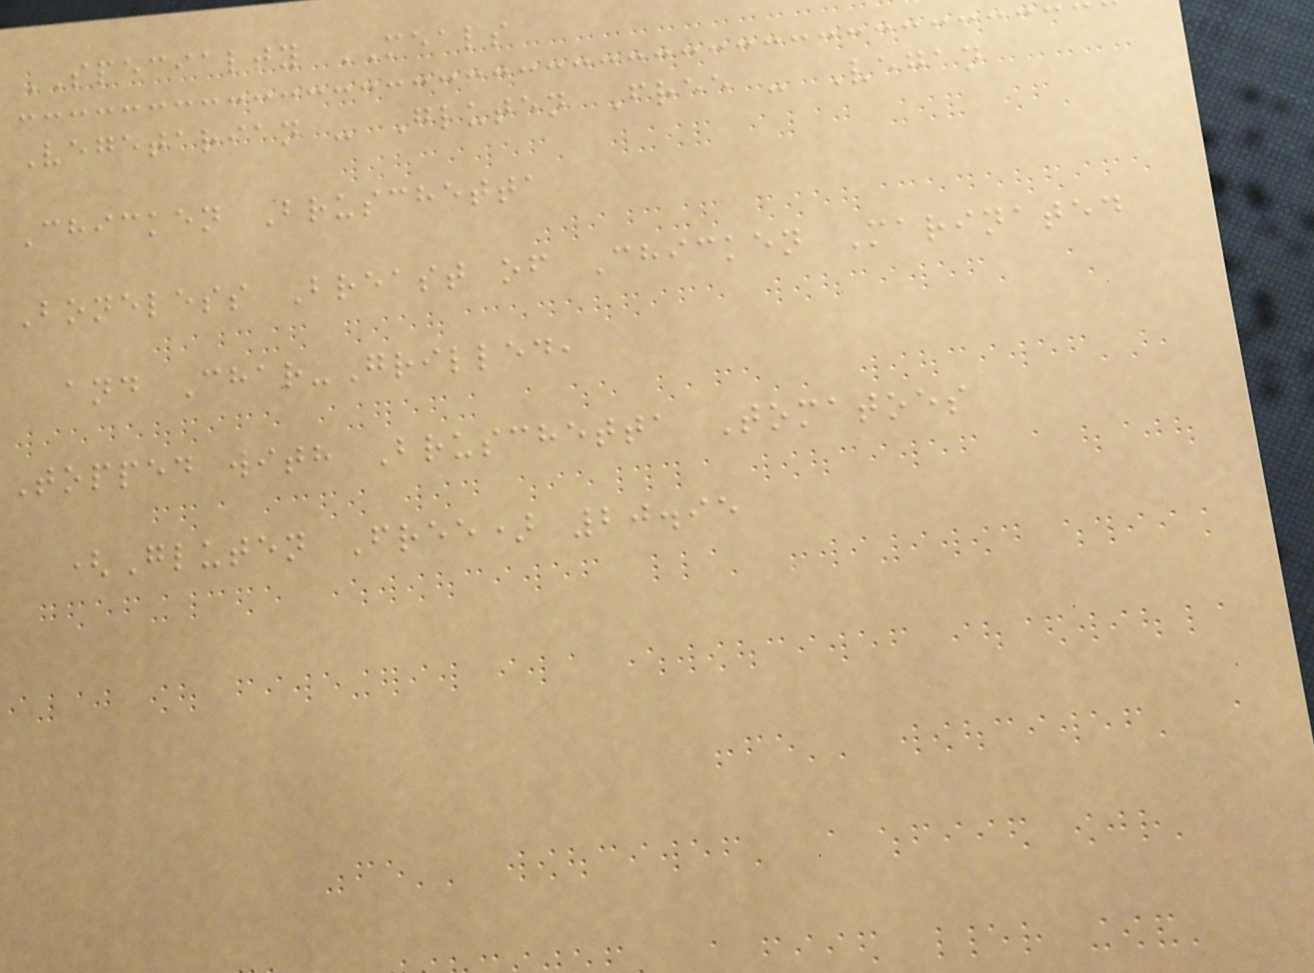SPECIALTY MEALS
Vegetarian - Gluten Free - Vegan
Chicken Bruschetta
Boneless Breast of Chicken Marinated
and Char-Grilled,
Topped with Bruschetta Tomatoes
(Gluten Free) 20.95
